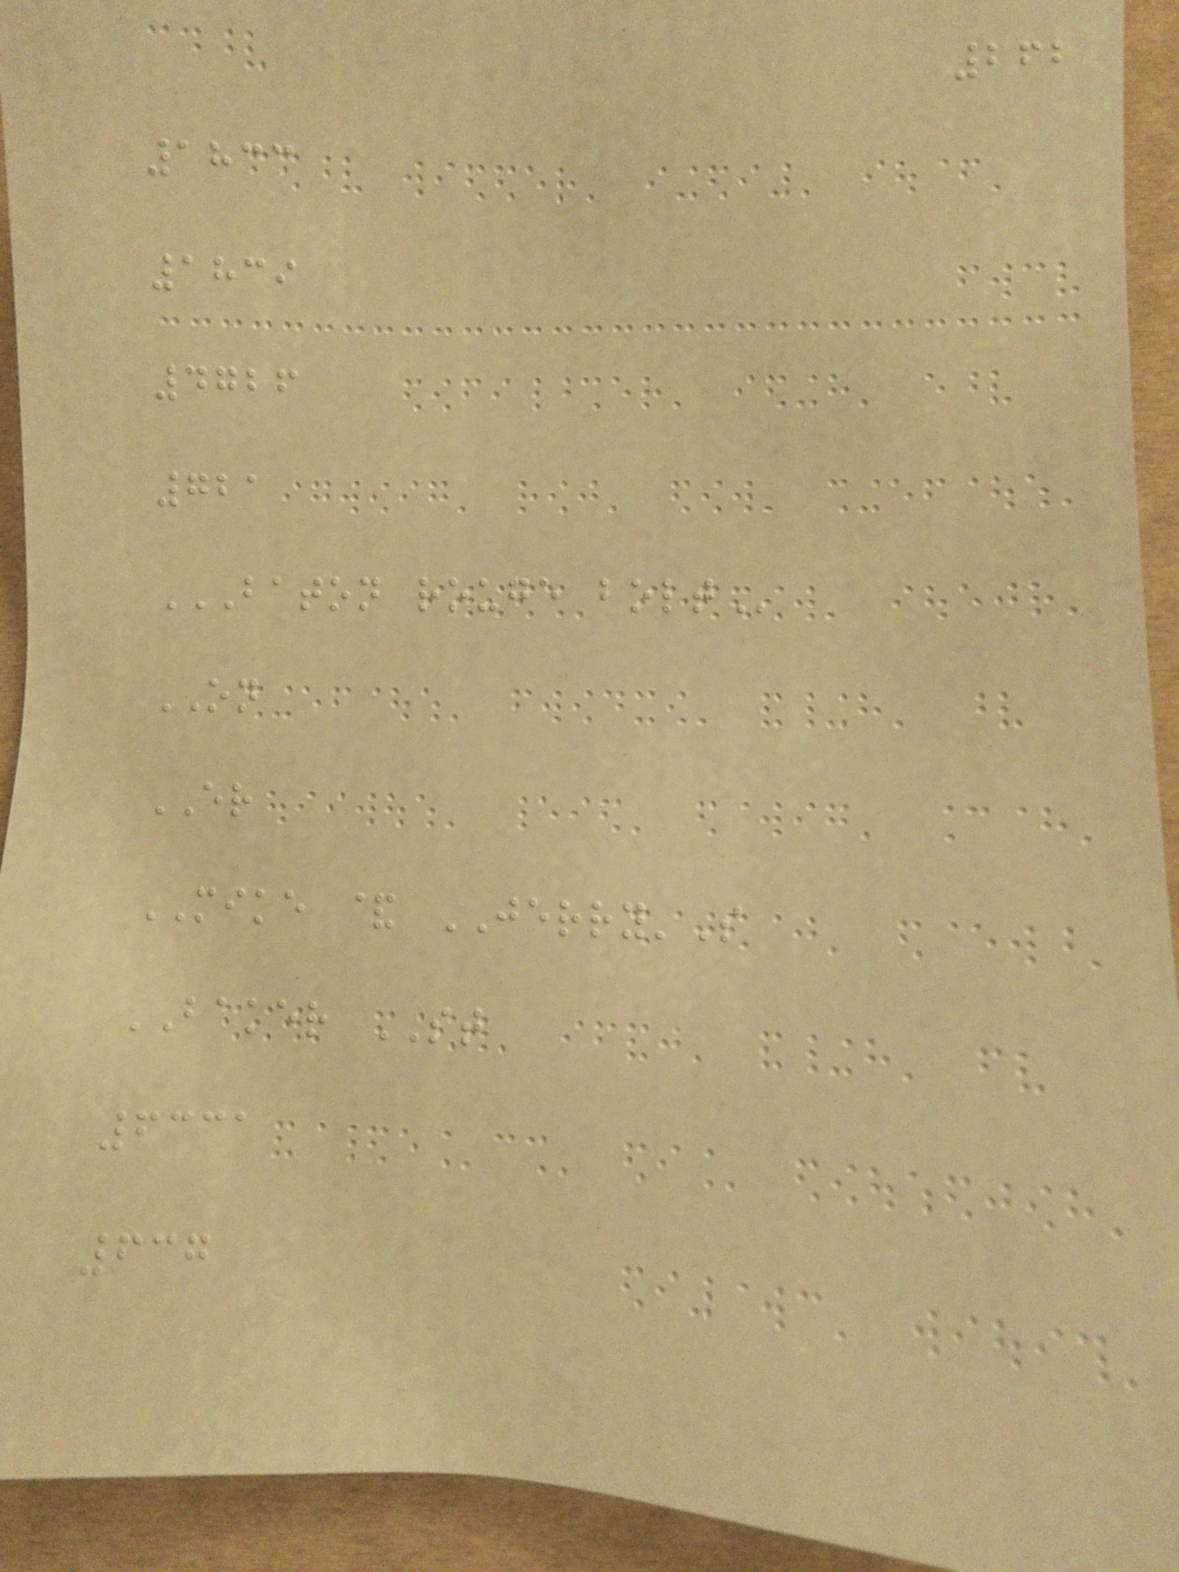262
1833
1839
4726
721
BATON ROUGE BOLT
ON
ER
MIKE & JERRY'S
BAKER ST
6331
637
